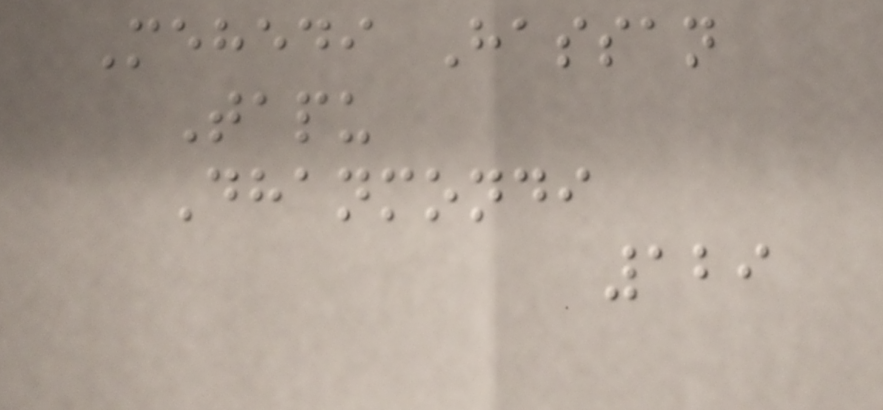Mehedi Hassan
Tapu
Dhanmondi
129
